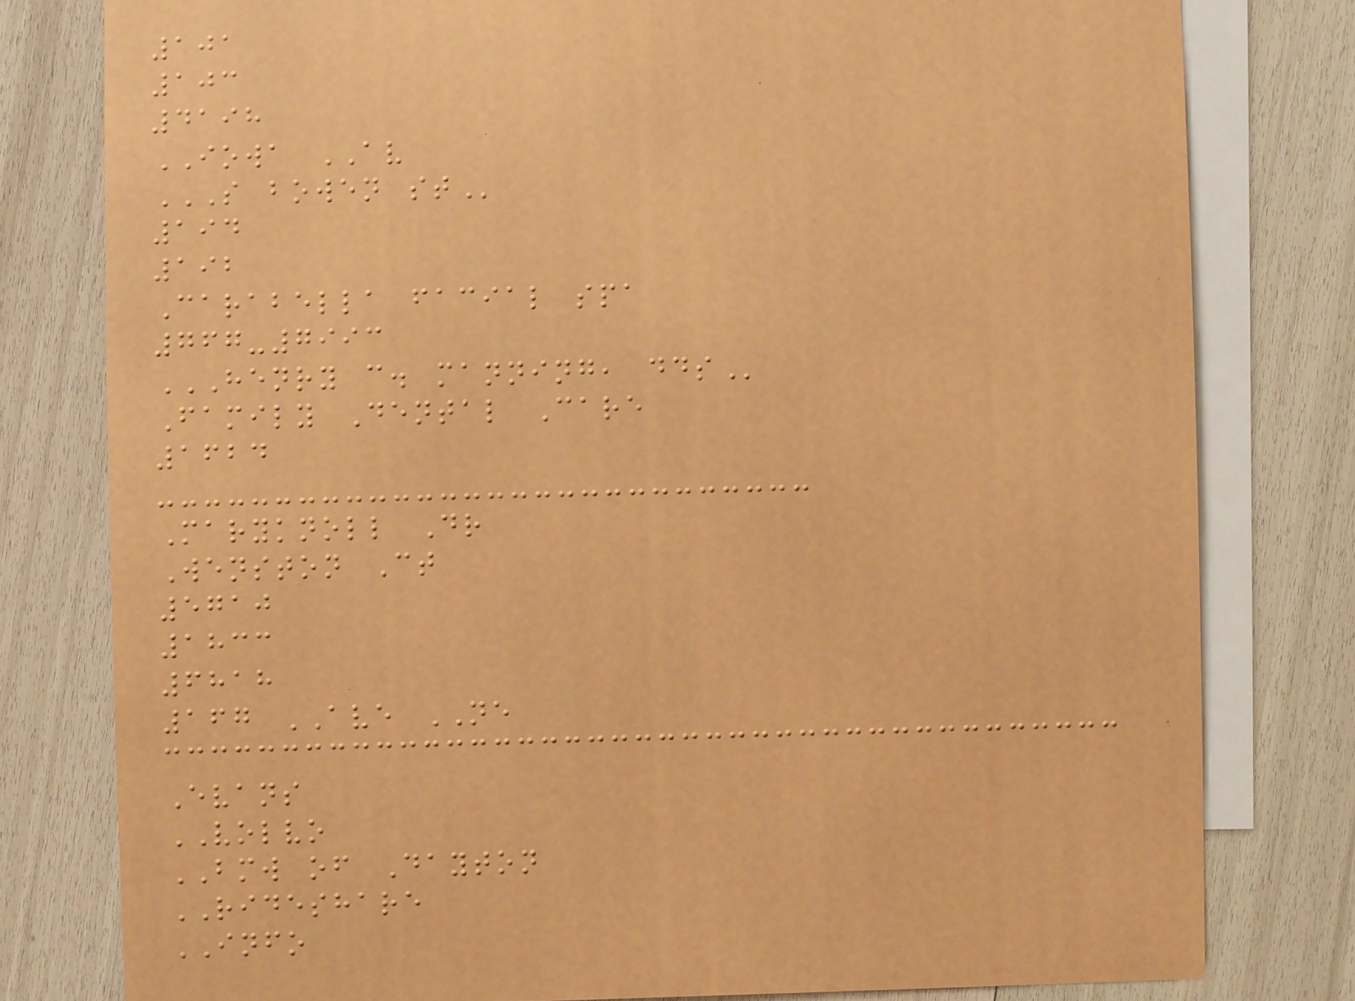101
103
4198
IOWA AV
S BOWEN ST
194
192
Carabella facial spa
767-7993
HENRY C. MANNING, DDS
Family Dental Care
1624
Maryknoll Dr
Wenston Ct
5710
1833
6818
167 AVE NE
Evans
VOLVO
BMW of Dayton
RIDESHARE
INFO
